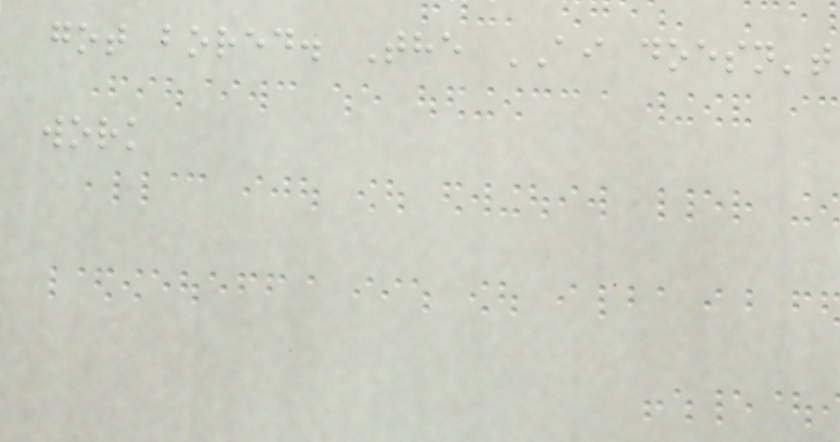got bored. The AI doesn't
work
